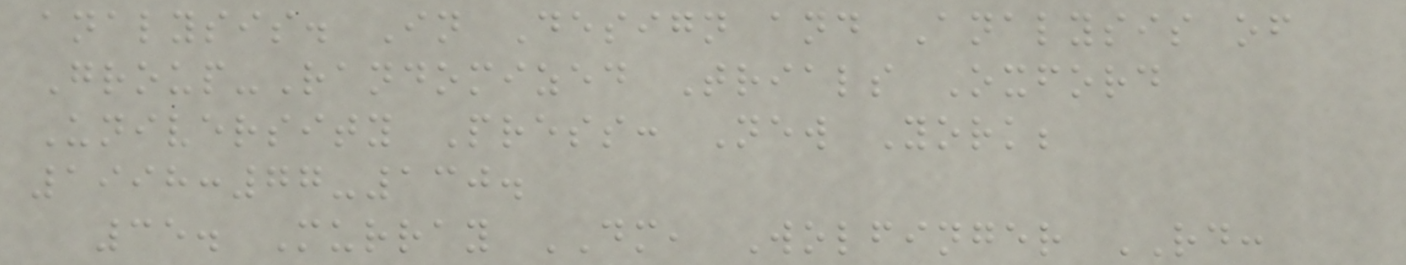analysis. In Design and Analysis of
Group-Randomized Trials Oxford
University Press: New York;
1998:77-130.
35. Murray DM, Wolfinger RD:
